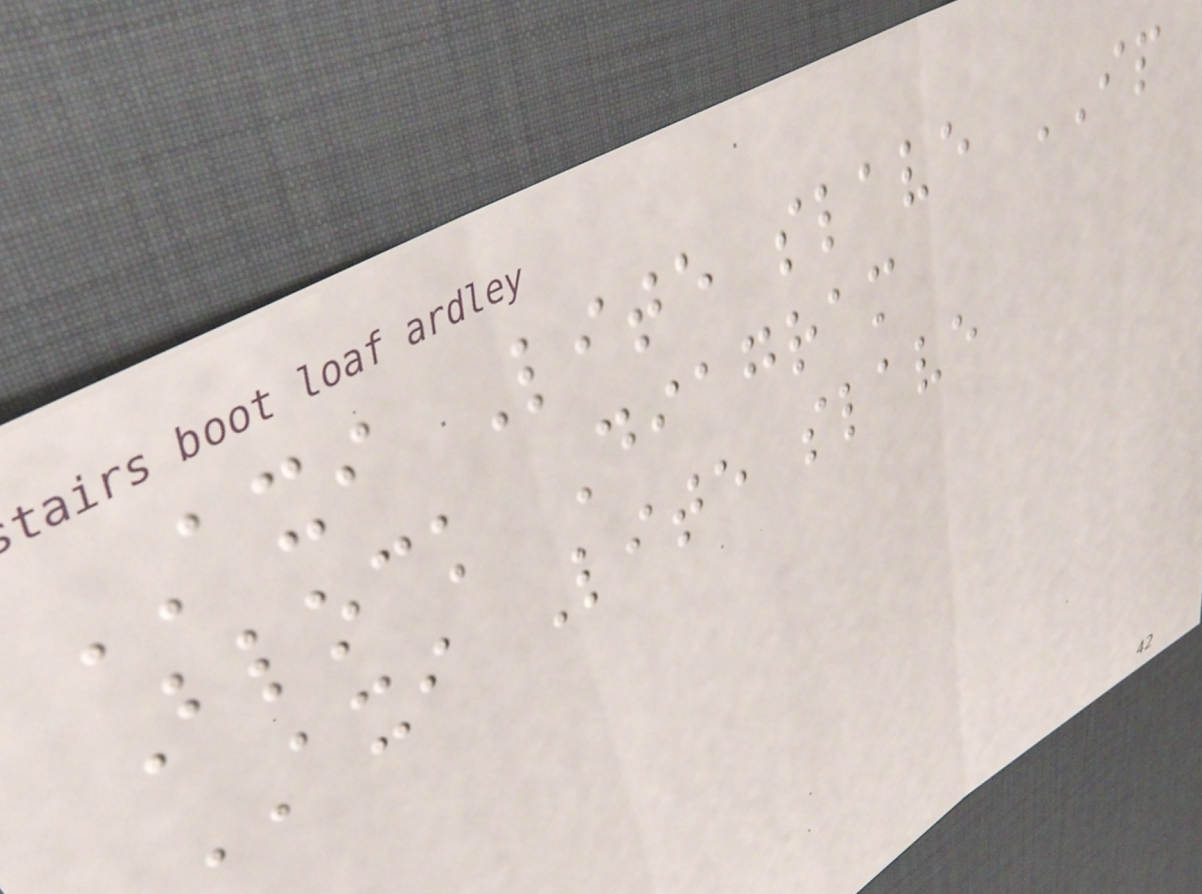AXI Lite slave IP
Block Diagram
AXI Lite slave
